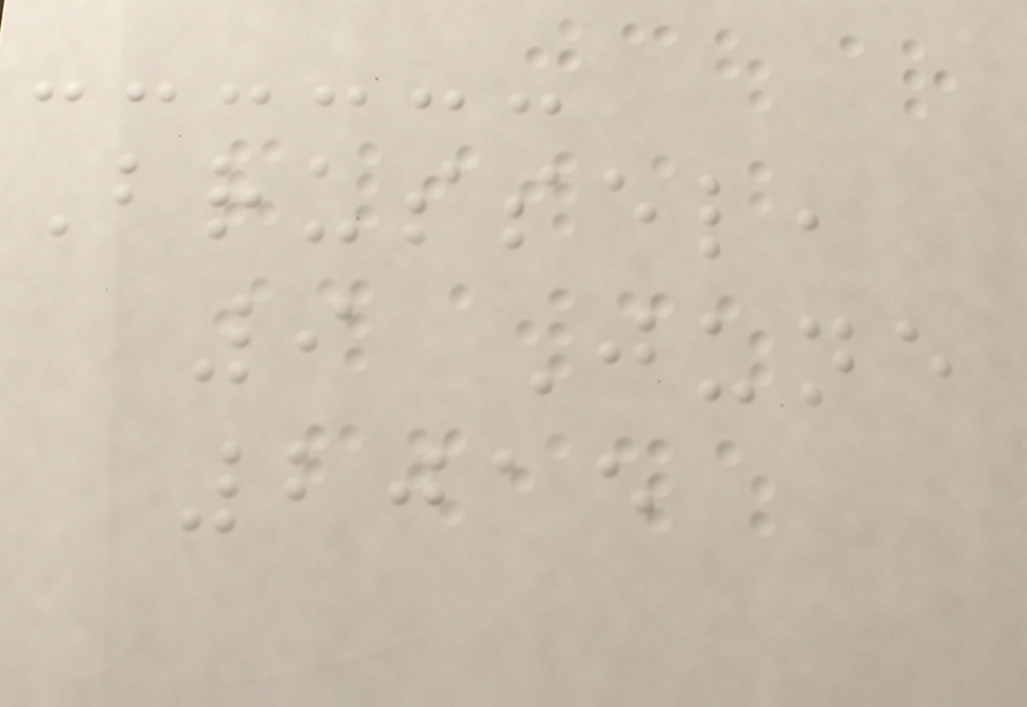Brussel,
9 June
2015
